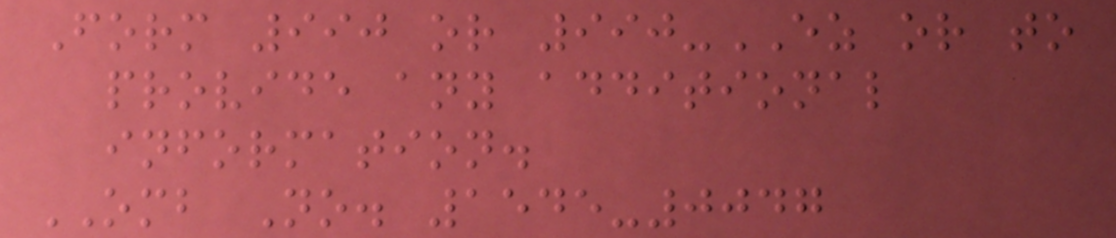Form 990 or 990-EZ or to
provide any additional
information.
OMB No. 1545-0047
